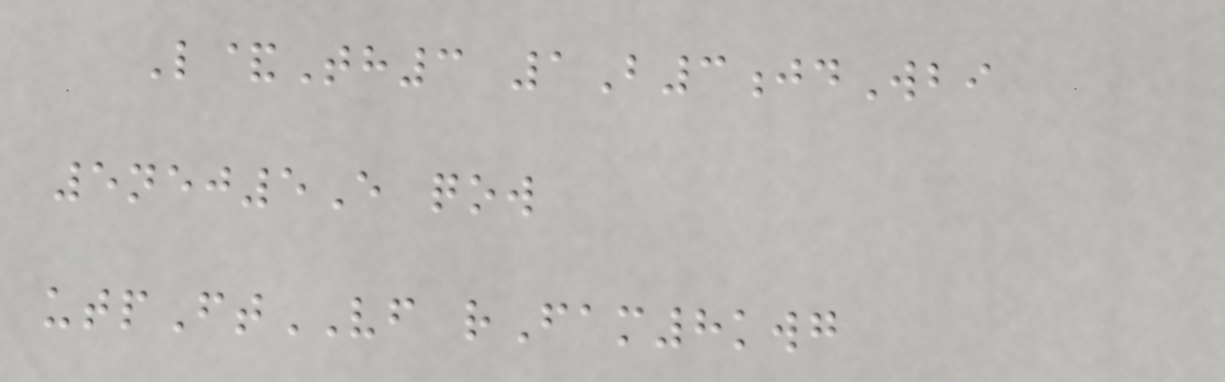L&Th3 1B3jdWbi
5nej5E qow
utpFtVF rFam8kwg
